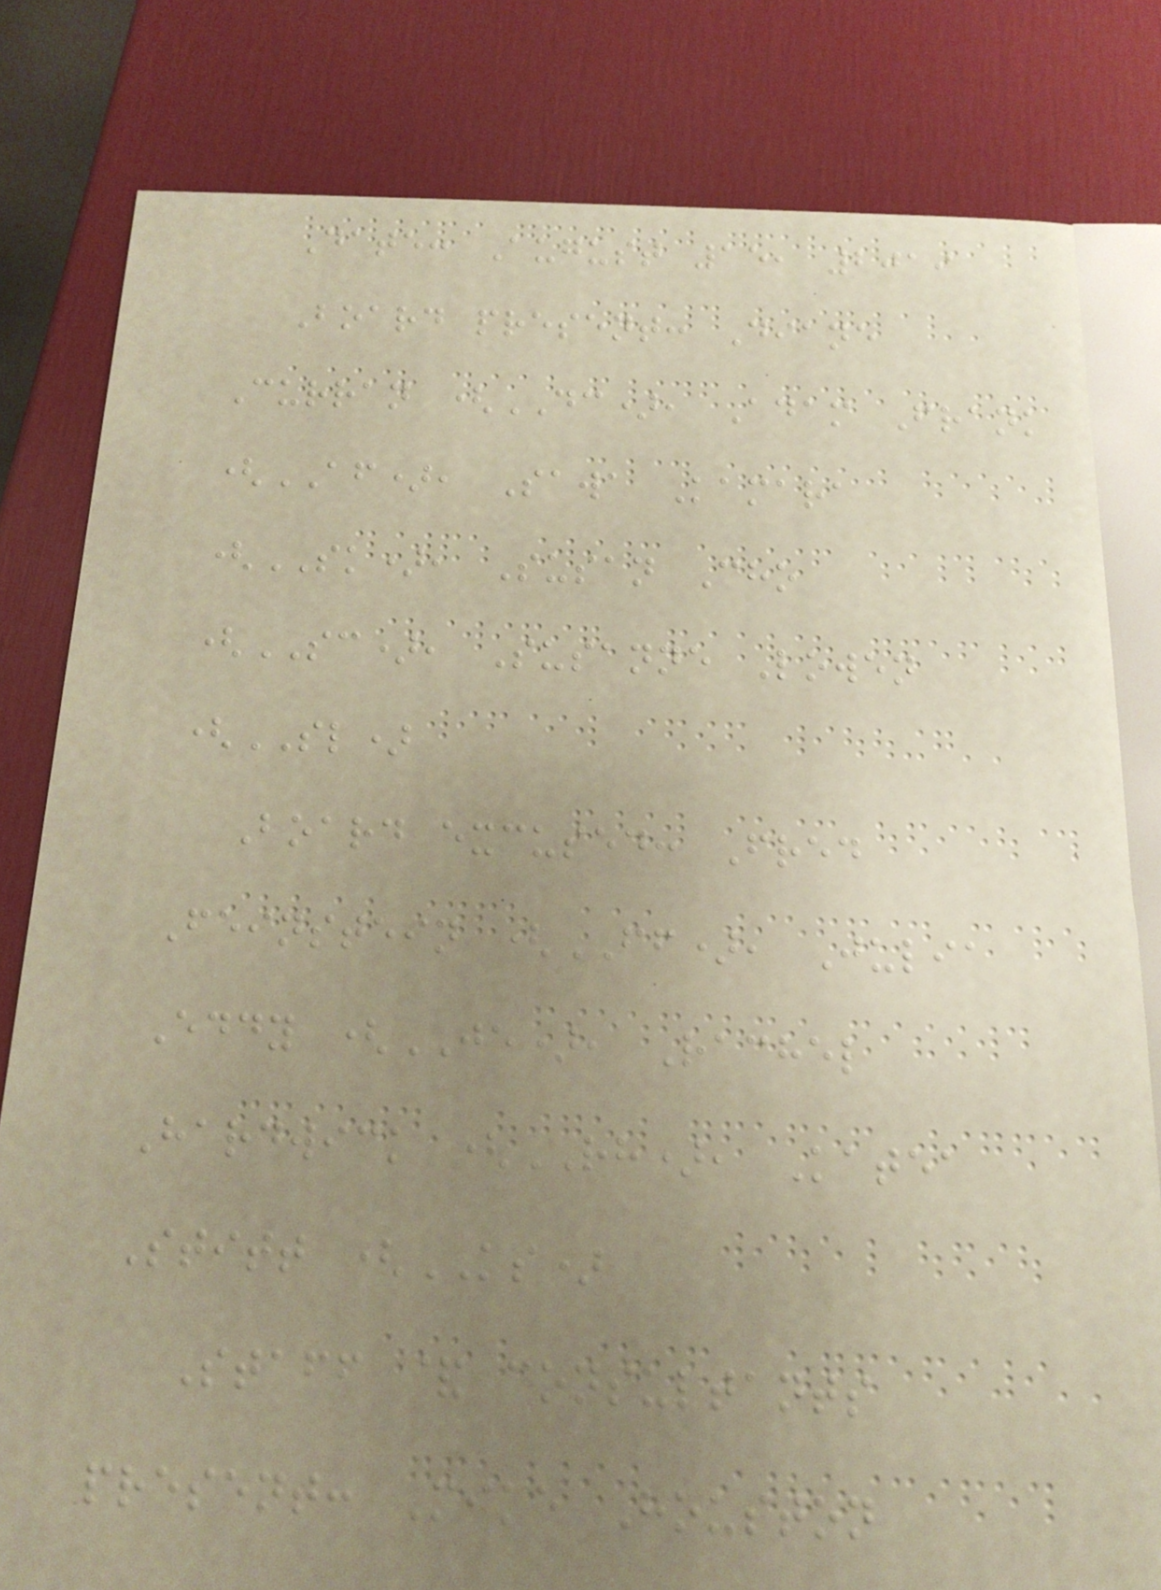Date: August 15, 2019
Board present: Diane
Curran (DC), Adam Frank
(AF), Sawa Kamara
(SK), Susan Cho
(SC), Susanne Lowen
(SL)
Board excused: Fred
Feinstein (FF), Julia
Eddy (JE), Rachel
Hardwick (RH), Katea
Stitt (KS)
Staff & consultants
present: Mike Houston
